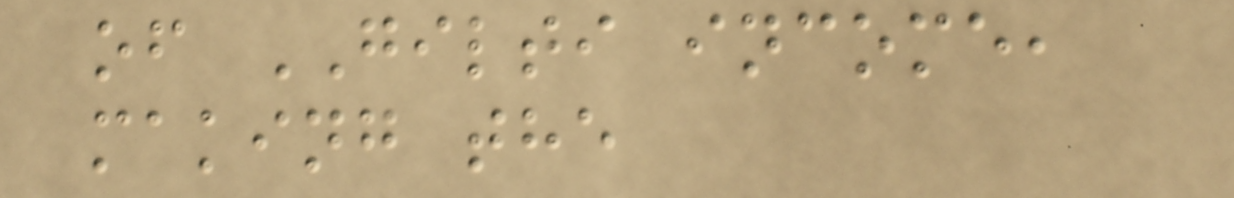of GILTI income,
making the
